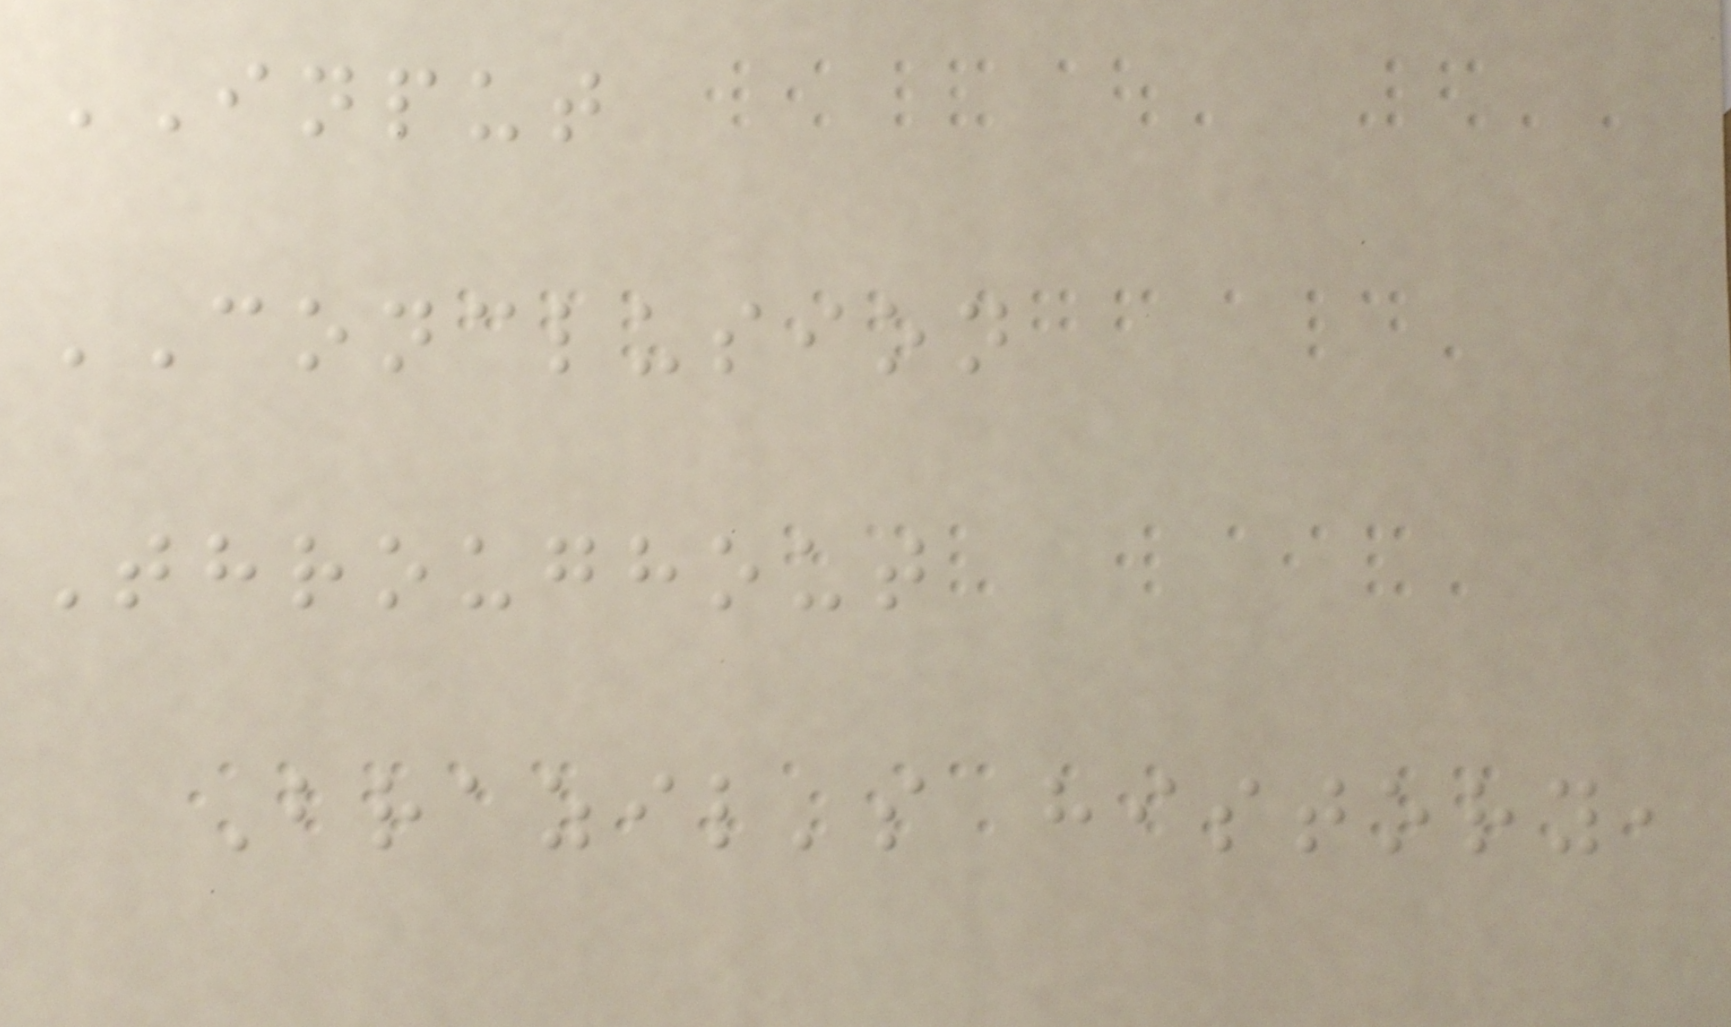INPUT
CONCLUSION
Throughout
Brazil's history,
